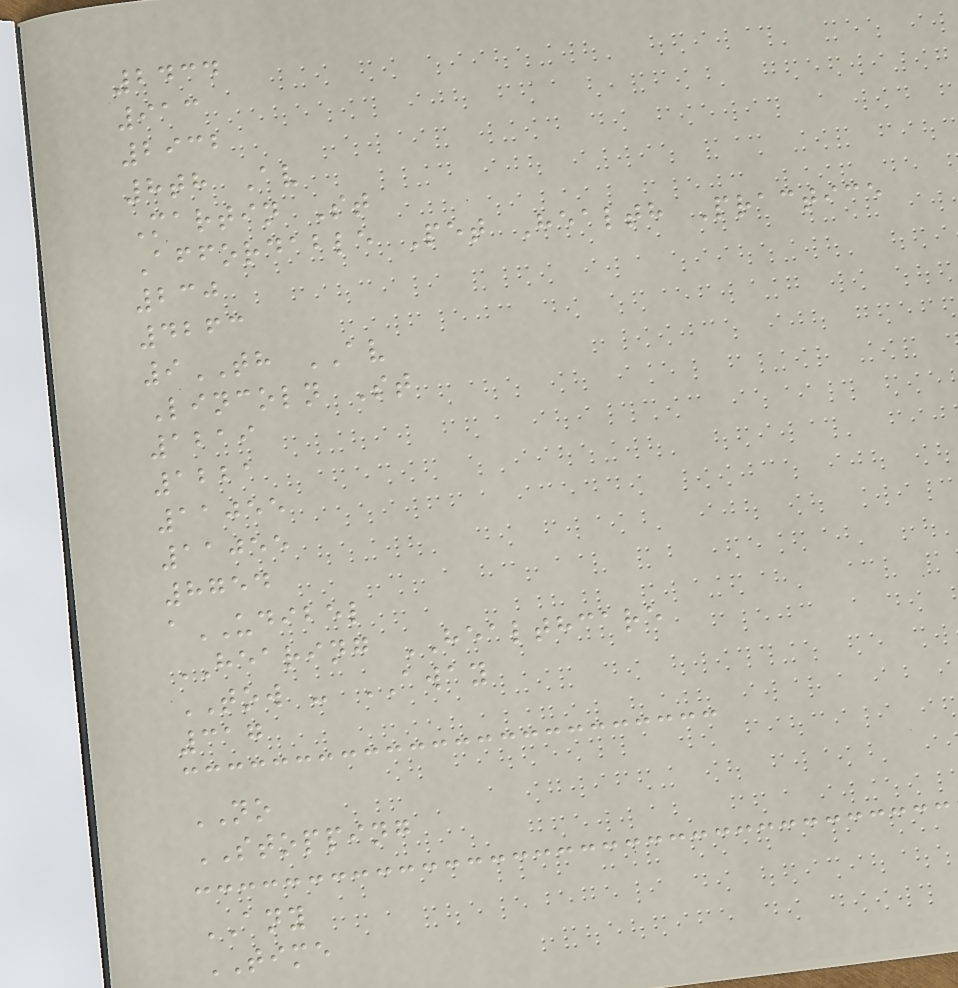2434
913
2932
8th Av
Martin St
Affordable Pet Health Practice
230
4263
9TH AV
Lincoln St
1219
1221
11055
11055
8754
aUDIBEL
HEARING HEALTHCARE
TOW - AWAY
317
NO
STOPPING
ANY
TIME
